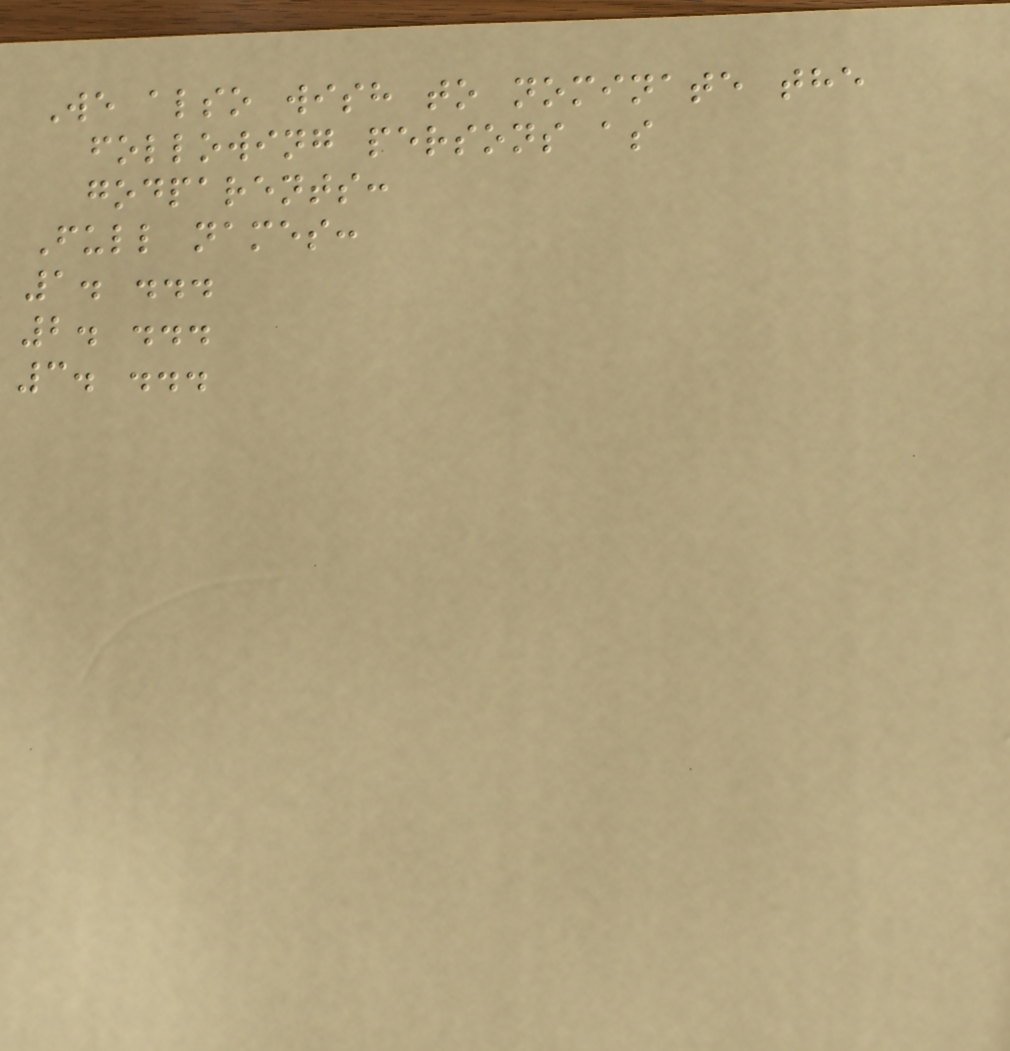We also wish to nominate the
following persons as
godparents:
Full names:
1. ...
2. ...
3. ...
